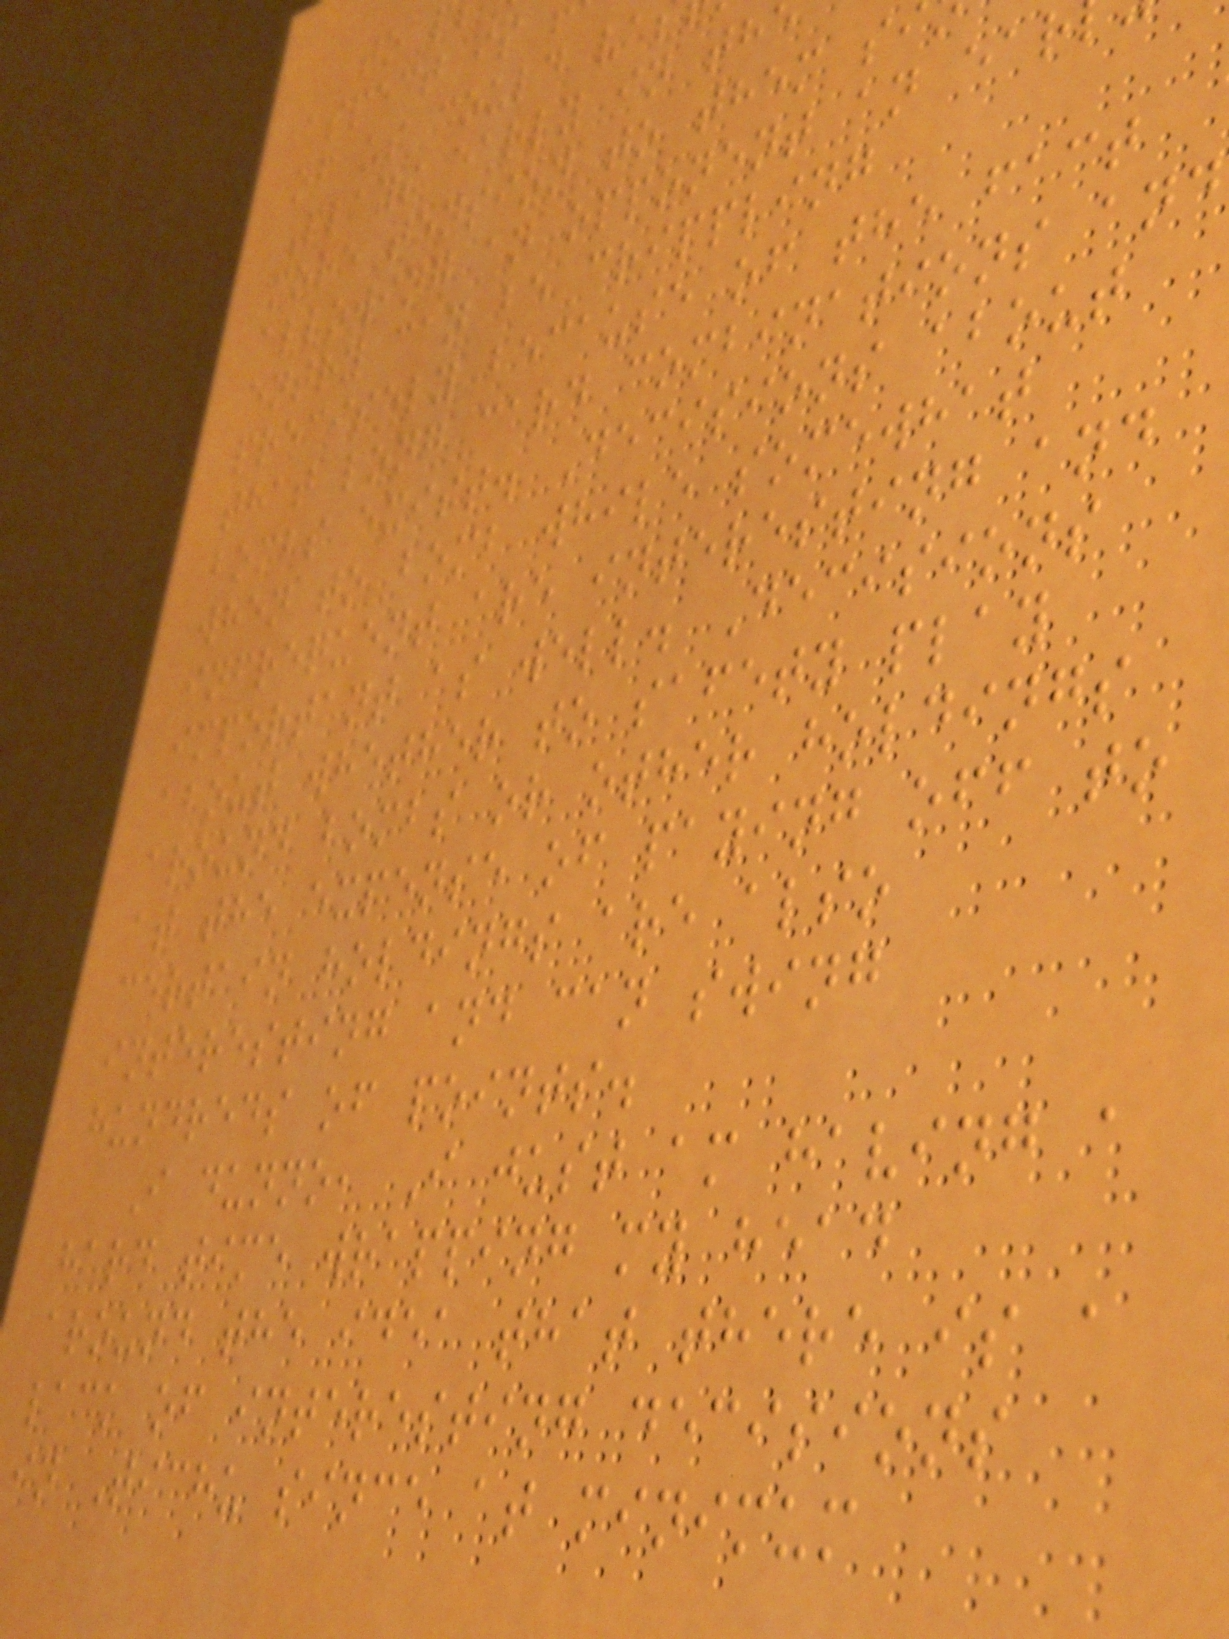aspect is
of us could va
Plays early in th
more tension to them s
allowing an opponent an ear
entry can be crippling
precisely because of the fact
that long card combinations and
bombs exist. Decisions about
when to bomb while somewhat
infrequent are interesting and
important as well. Decisions
about whether to safety play
around bombs or other holdings
at the expense of paying off to
certain holdings are also
interesting and can swing
hundreds of points.
I dunno, I just am having a
hard time wrapping my head
around the idea that there is a
lack of interesting decisions
in Tichu since at minimum
